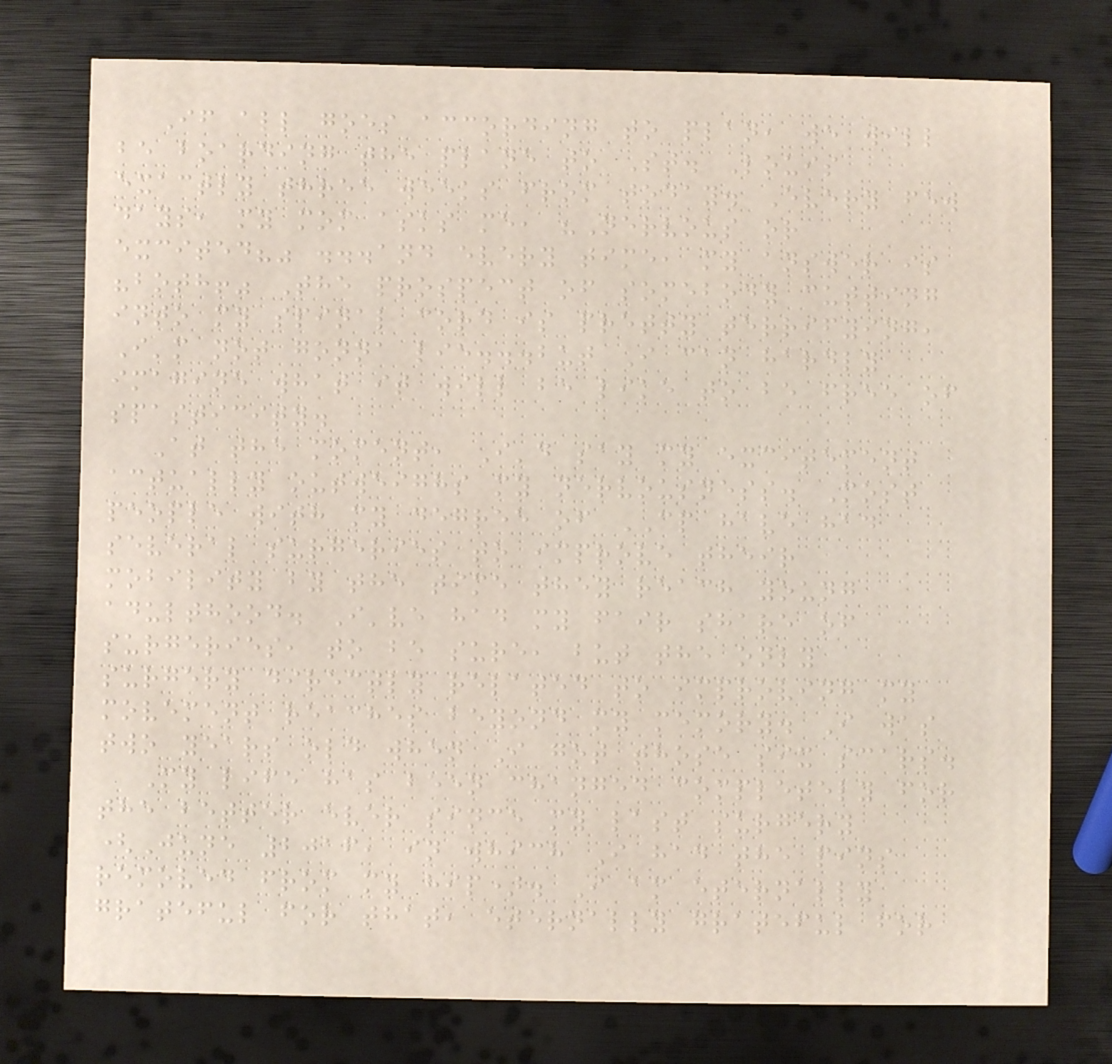If all goes according to plan, we will
be boarding the plane to St. Louis
exactly three weeks from today. Every few
days, my mom asks me, "Nervous or
excited?" ...and every time, my answer is
"both!" The prospect of somebody cutting
into my spinal cord is pretty terrifying,
I'm not gonna lie...but I can hardly
imagine what it will be like to be free of
spasticity.
At the moment, I'd say my excitement
actually outweighs my nervousness. Most
people with my degree of CP have had
several surgeries to improve their
mobility by the time they reach young
adulthood. I've had my fair share of
surgeries, to be sure, but the only
surgery directly related to improving my
movement reaches beyond my memory. I was
two years old when I got those six scars.
My life has been changed completely for
the better ever since my last surgery
(June 2016, in which I had the pins
removed from my hip). I am eternally
grateful for that, eternally grateful for
